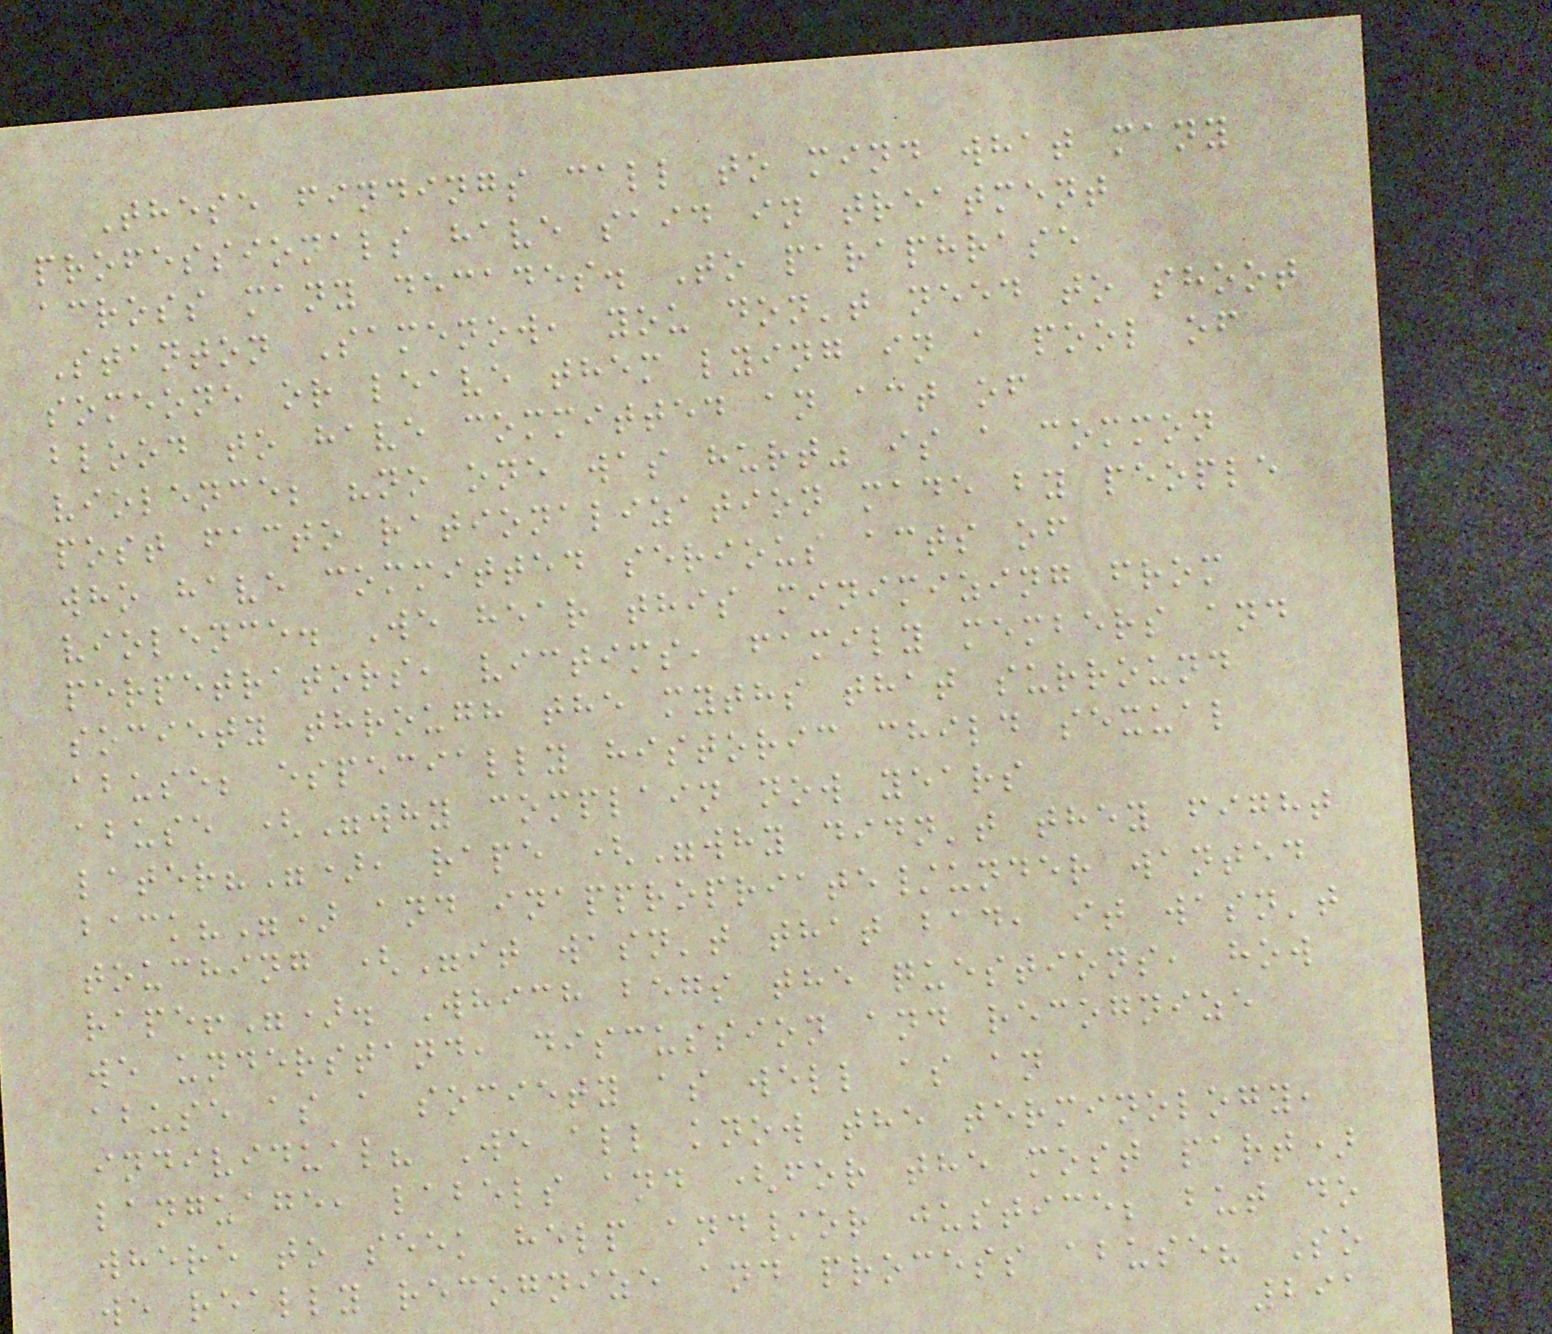These findings call to mind what many
professionals have said in treatment
across many decades. To paraphrase
Stanton Samenow, you don't need to shoot
someone or leave them lying in a pool of
blood to have committed an act of
violence; "no one was hurt" is a common
post facto rationalization made by people
who have committed serious acts of
violence. We hear this minimizing from
perpetrators, victims, family members and
society through the myths that surround
abuse; especially historic child sexual
abuse ("why complain now years
later?"), rape ("why didn't they fight
back?") and inappropriate/under wanted
touching ("it wasn't that bad, it wasn't
rape!"). Which begs the questions, how
we understand, discussion and recognize
abuse as a society as well as an
individual? We all know the terminology,
language, labels and (for the most part)
where to seek help and/or justice; but do
we really recognize and process abuse? So
291
